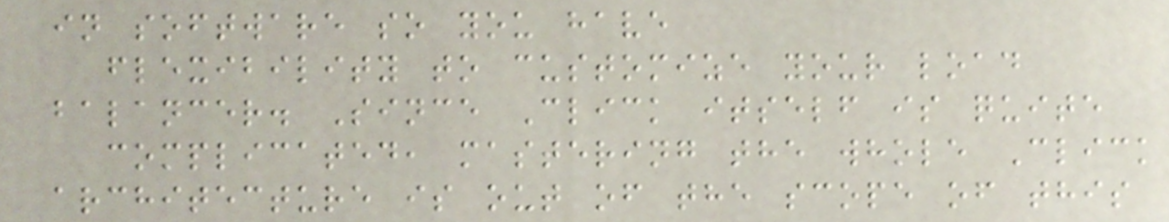in software so you have
flexibility to customize your load
balancer. Since Click itself is quite
complicated, mastering the whole Click
architecture is out of the scope of this
